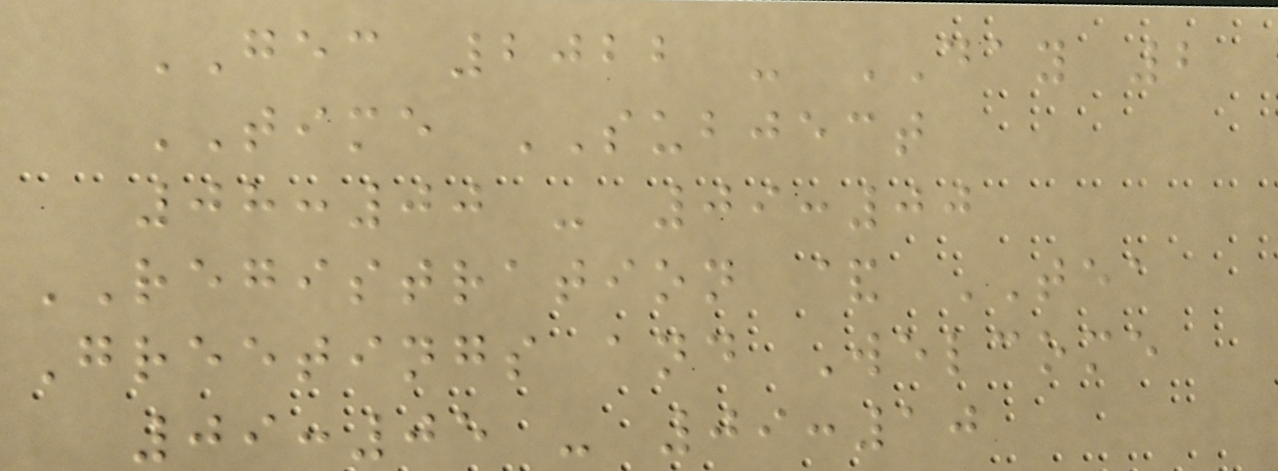GEC 2022 - DAY 2
TIME SUBJECT
08:00 - 09:00
REGISTRATION & TEA
Greetings and Welcome
09:05 - 09:10
